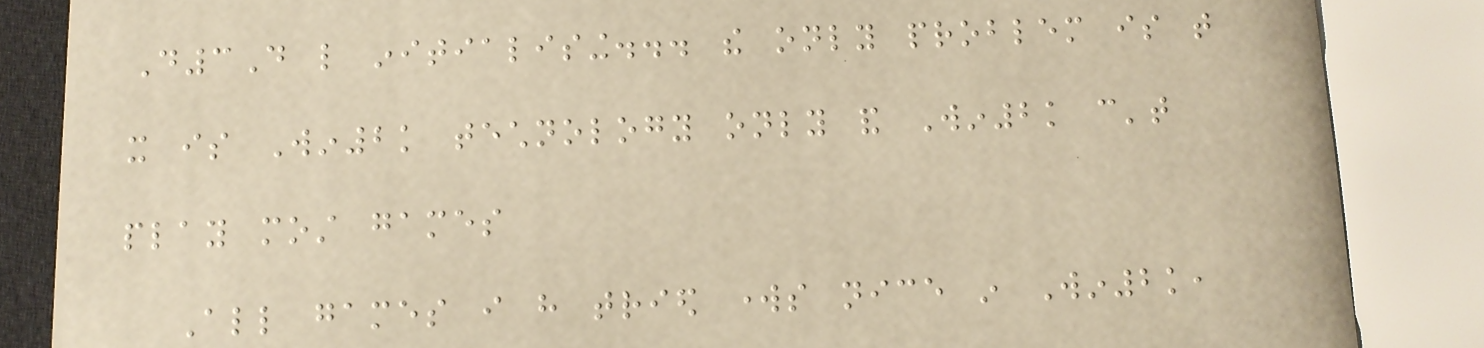D3D like initialising... the only problem is that
it is Win2k technology only and Win2k can't
play most games
All games i have tried works nice in Win2k,
